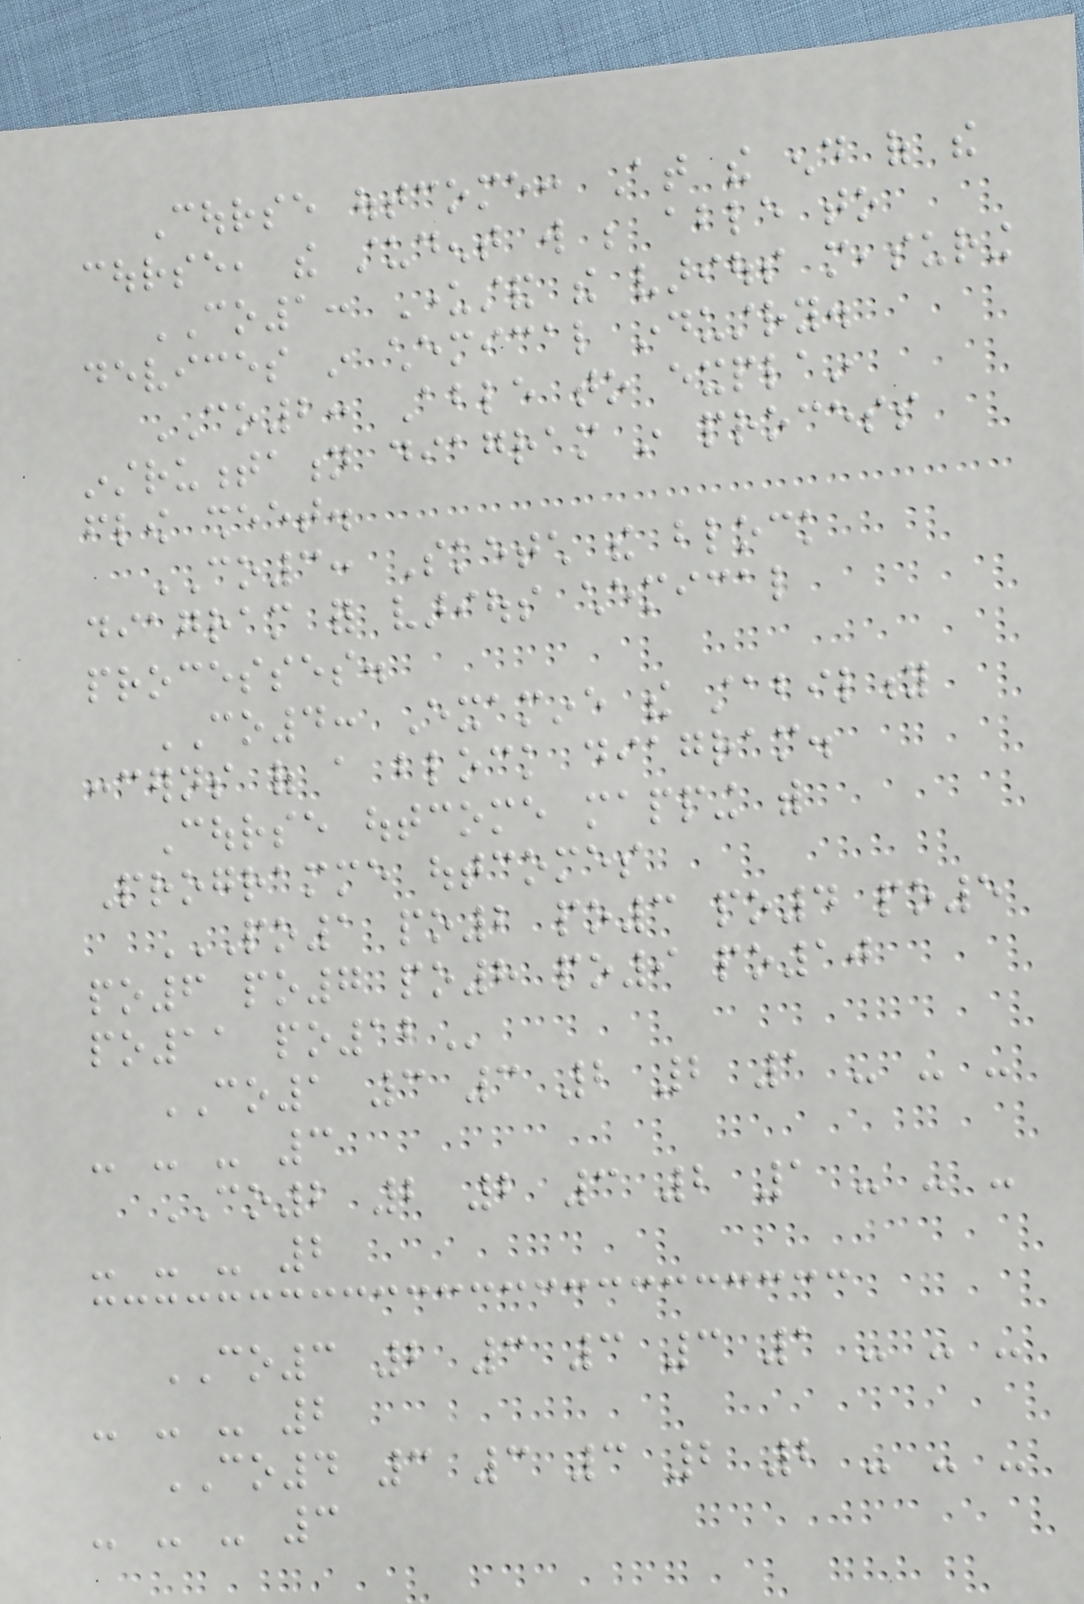Course outcome: At the end of the
course, the student will be able to
CO1: Understand the various measuring
devices in chemical industry.
CO2: Able to explain
instrumentation diagram in process
flow sheet.
CO3: Sketch the block
diagram for various chemical
processes.
CO4: Examine the stability
concerns of a block diagram.
Course outcome mapping with
Programme outcomes
PO1 PO2 PO3 PO4 PO5
PO6 PO7 PO8 PO9 PO10
PO11 PO12
CO1 3 3 2 2 1 - - -
- - - 3
CO2 2 2 3 2 1 - - -
- - - 2
CO3 2 3 3 3 1 - - -
- - - 2
CO4 3 3 3 2 2 - - -
- - - 3
